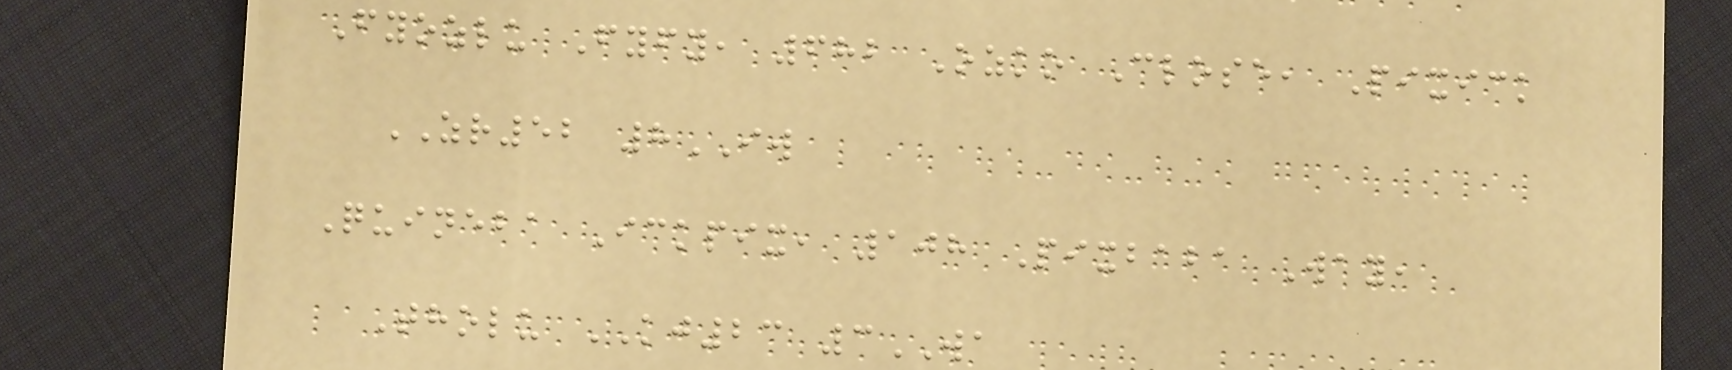Fyozlu Fyfy, 682 Ozko Close, Pixick
ZR52 8IW
Quineba Ickpix, 108 Pixbaba Way,
Tholu KJ23 3WA
